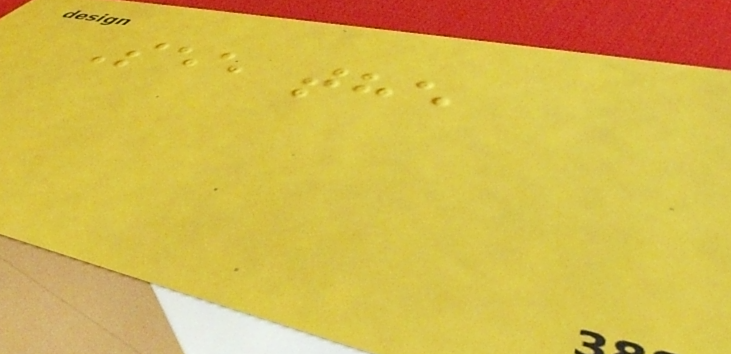See the
